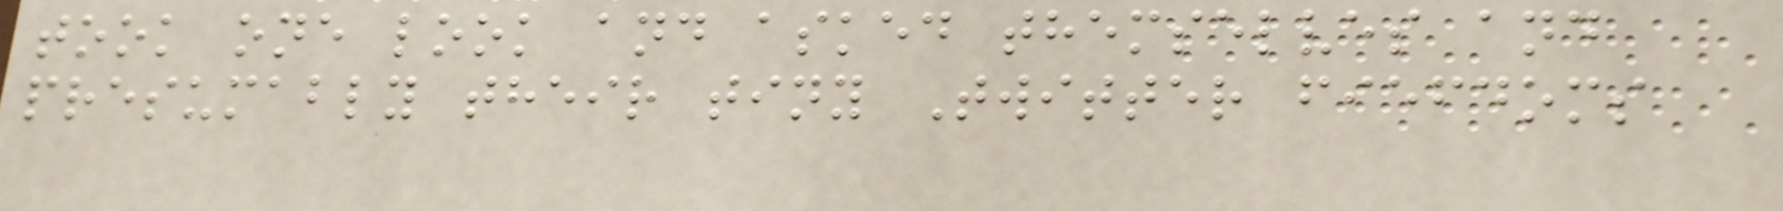took one look and asked themselves and
presumably their tiny Twitter fiefdoms
